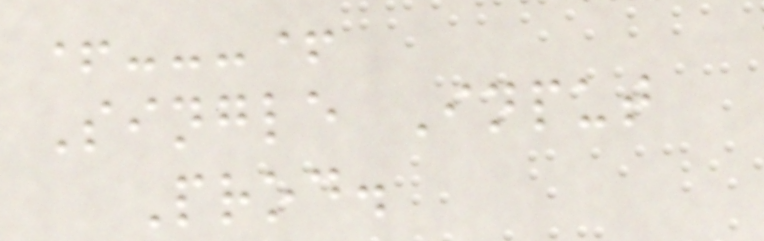+---+
Single Input
Prod.
